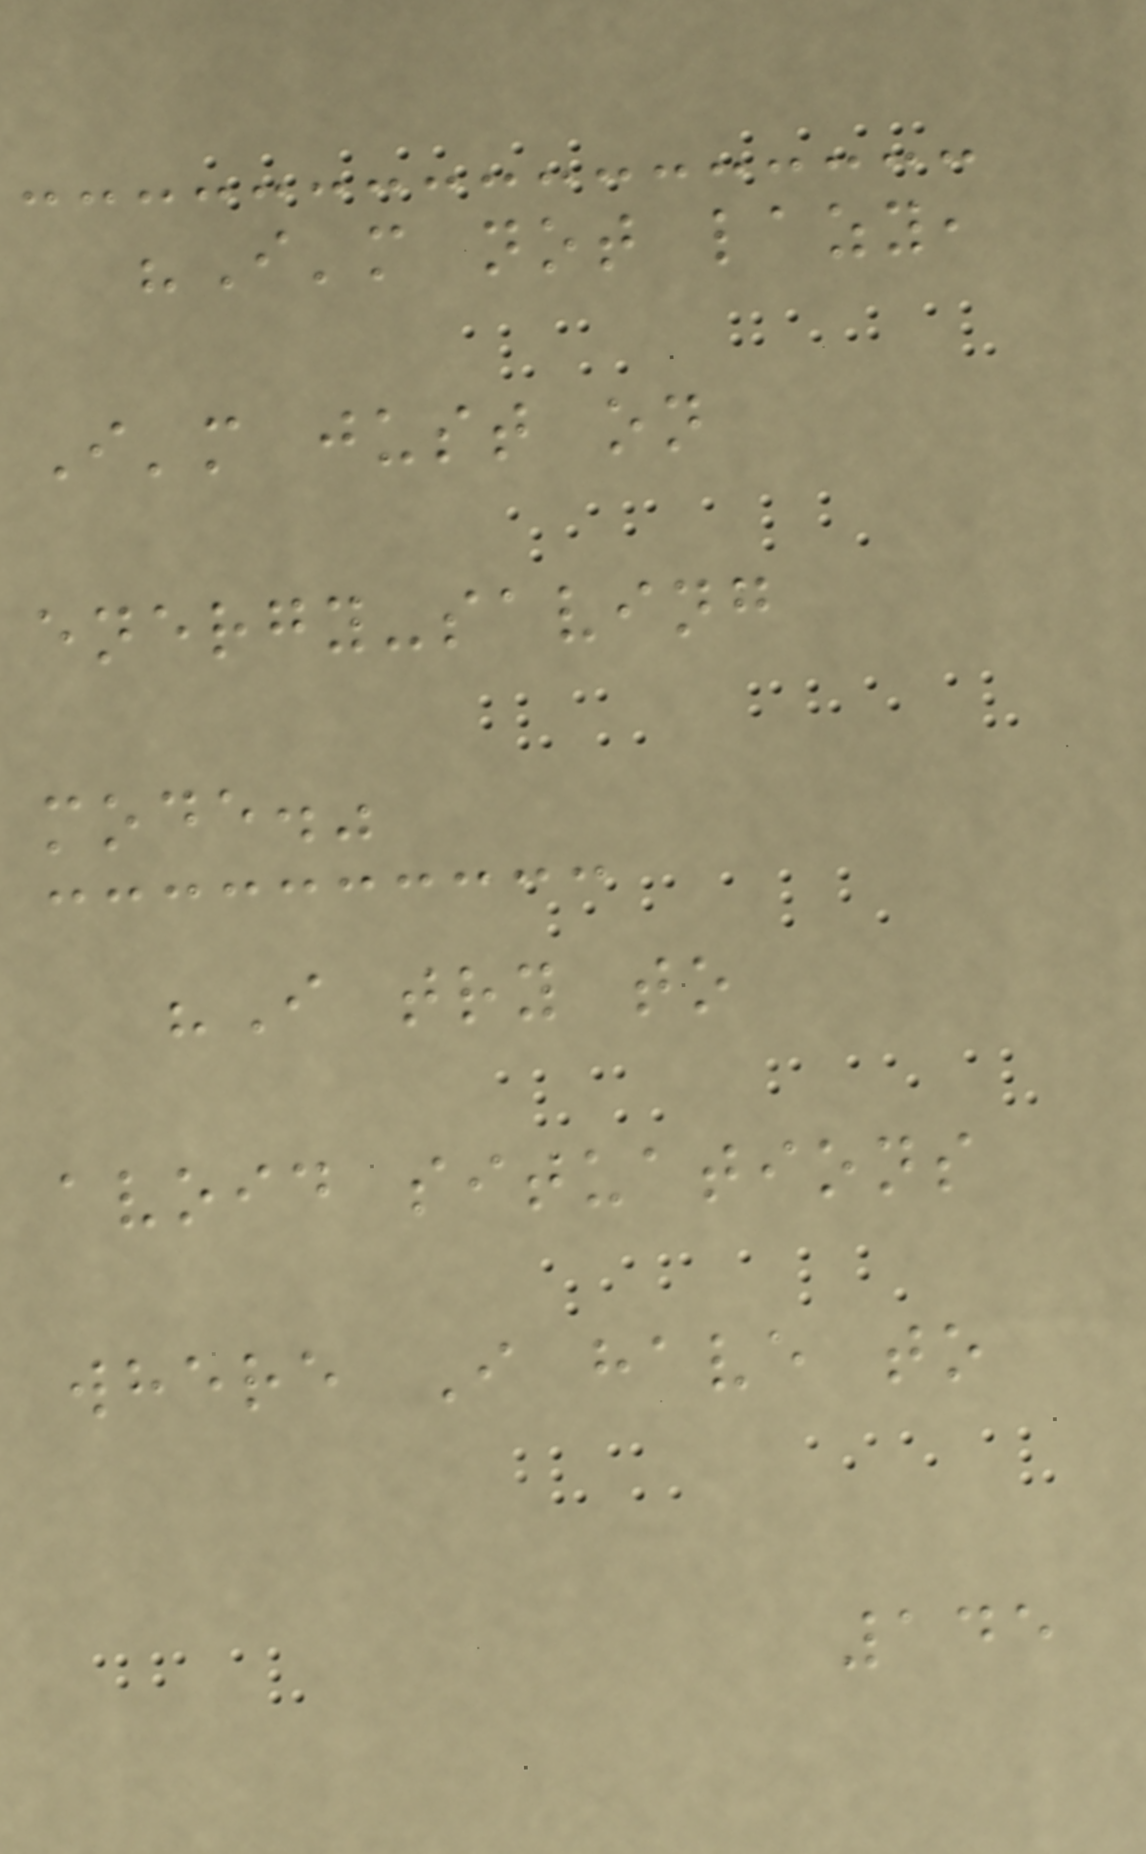"I'm not lazy,
I'm just on
energy-saving
mode."
"I try to
avoid situations
where I have to
145
